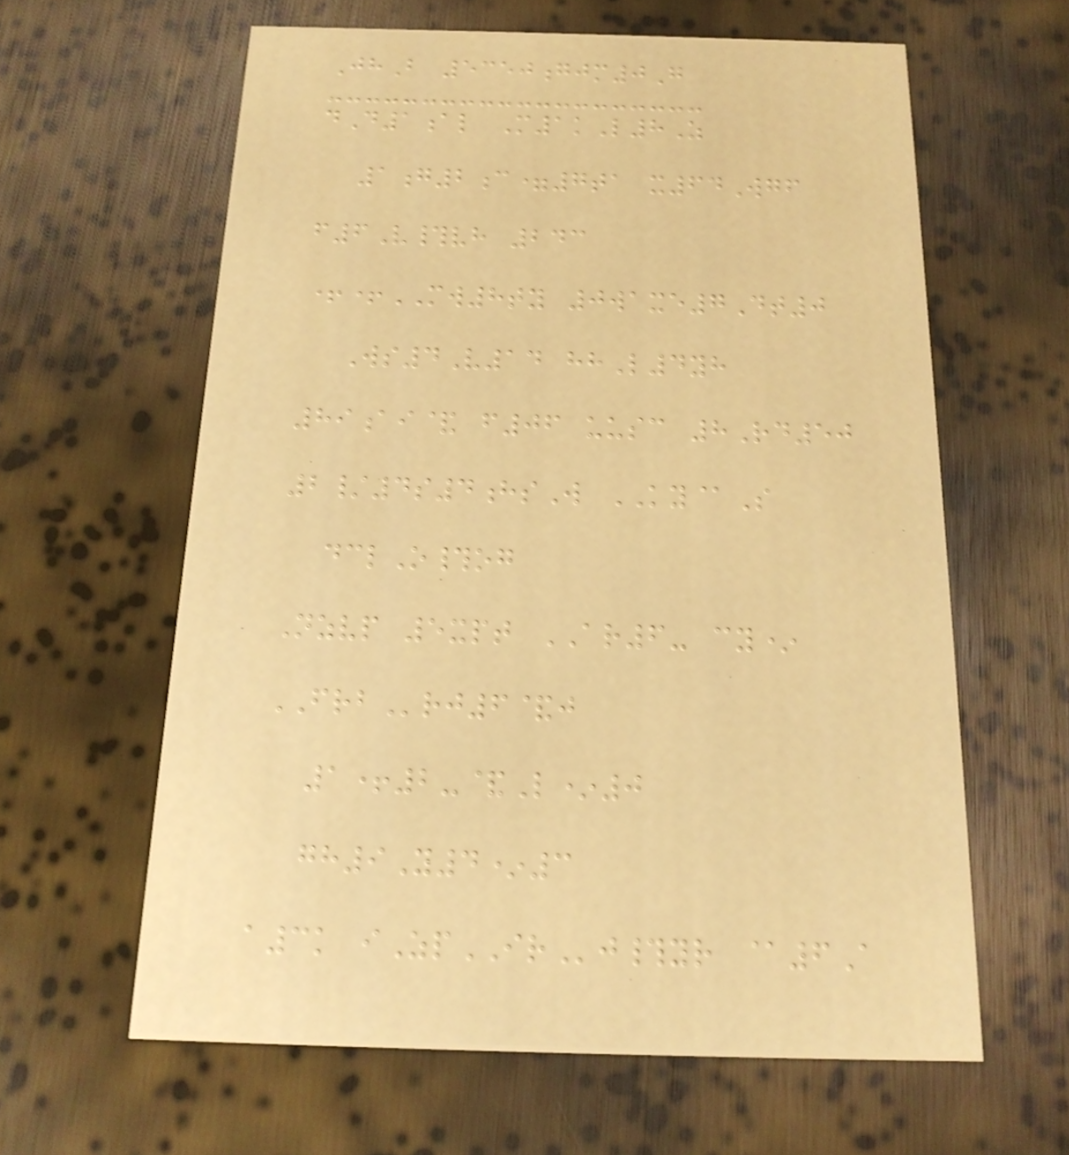JhB 5350gjm0G
dD1al M1kL8Z
1g2c=7ta x64Wgf
f6V#vh 243
++MW8ty 0waxe7Dt0
Ws4V14 hhL4yh
89ai& f06 uusc 8Rd50
2/4s4hsW KY@S
dclO#og
Nzvp 5xpt AR6- cy*
FRBrj6&j
1+2-&L*0
gh9Y4*3
a3k iZpIRj#yr @6A
